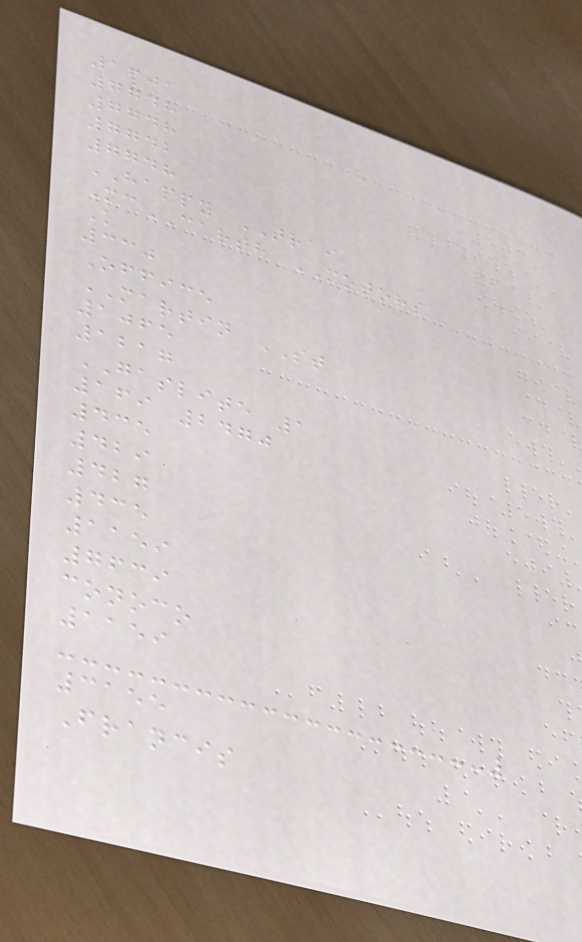1601
7748
7748
7742
7748
HAPPY TRAI
McCARTH MOTORS
K
330
Office
MARTIN ST
1065
1217
GASLITE 1
169 2470
435
429
427
435
1159
7639
conoco
1159
3155
Francis
